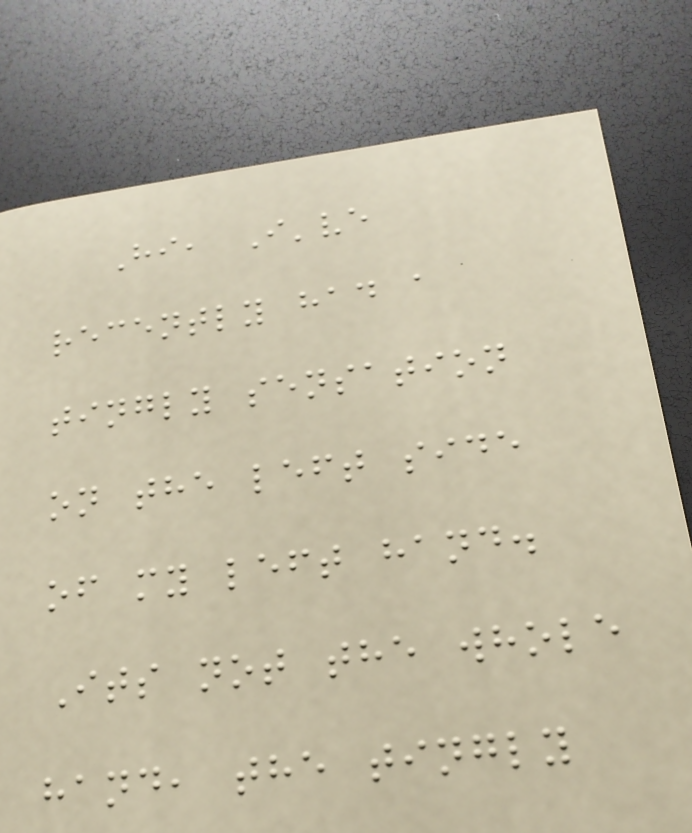Hi, I've
recently had a
tingly sensation
on the left side
of my left hand.
Its not the whole
hand, the tingly
